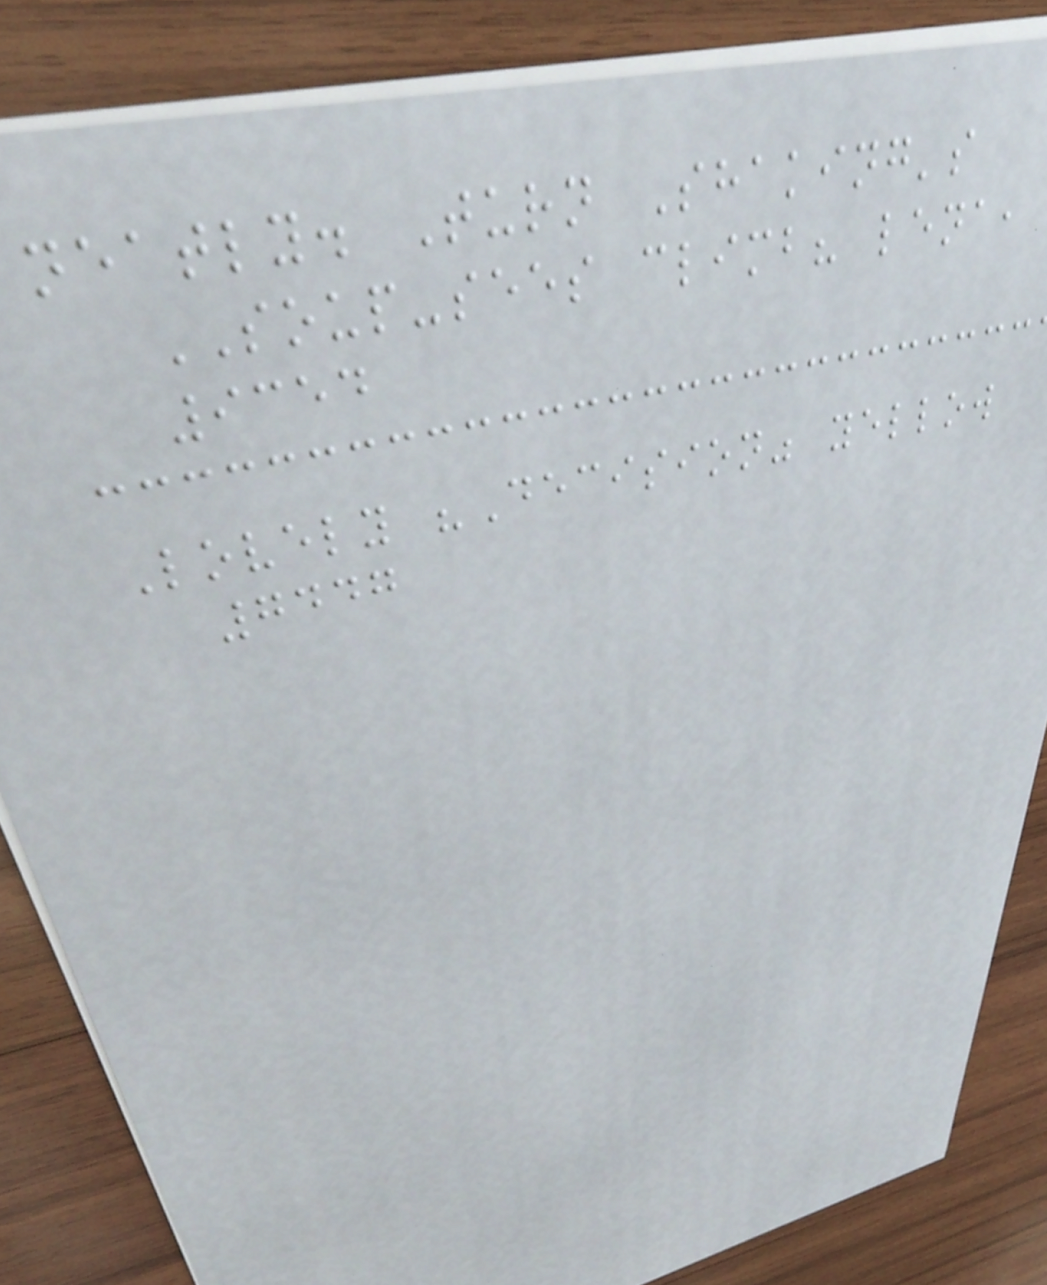neatly. Turn Shaking's
SOUP-sees climb? lena,
9354
Lovely "Decision" yellow
7447
